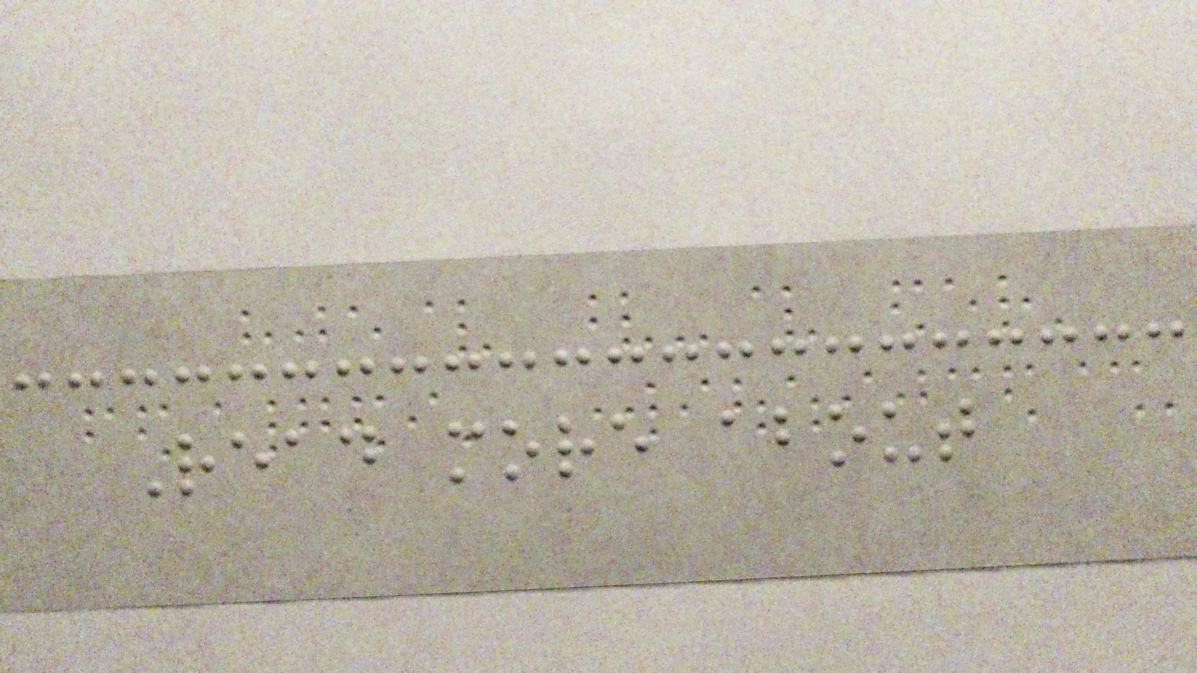Read more about
